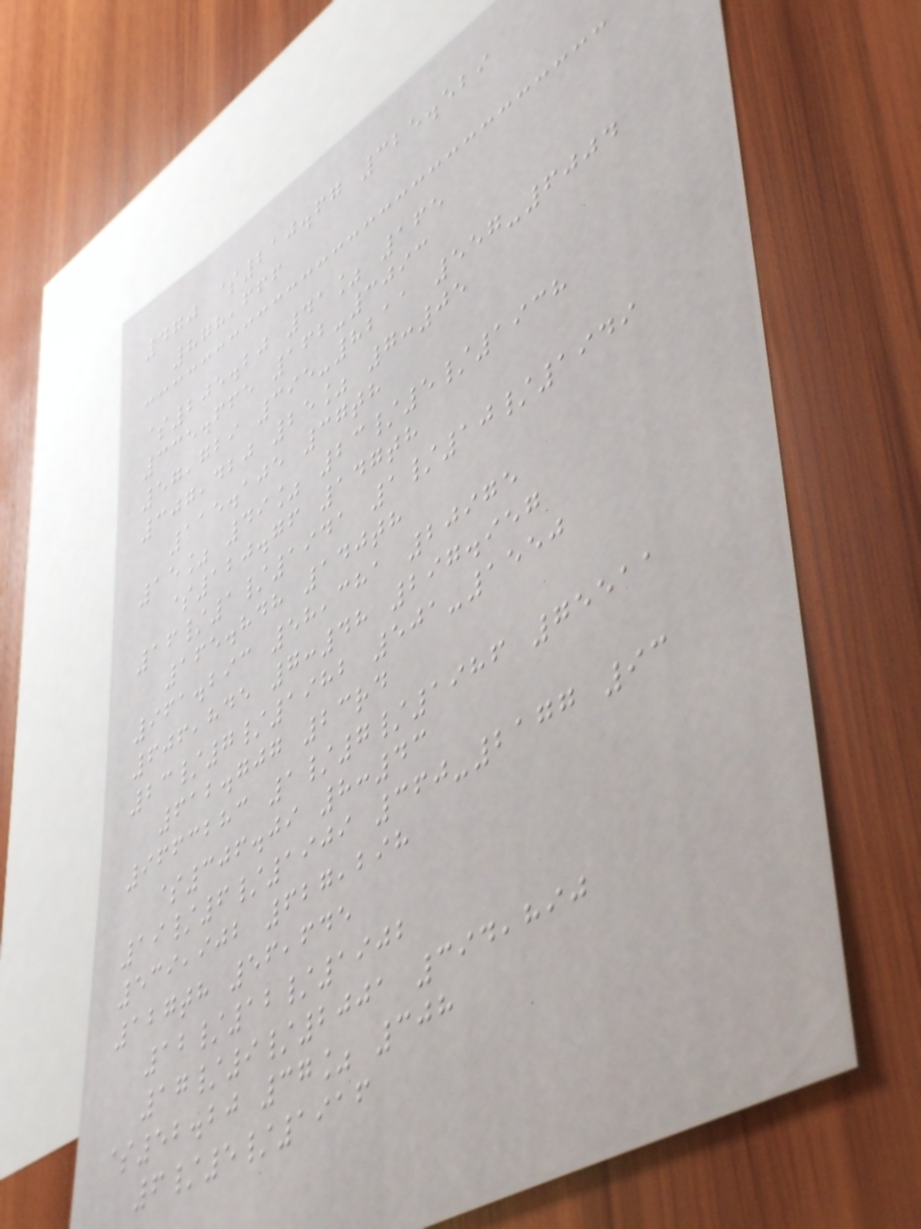470 $210.67 325.529
878,666
$205.20 41% 165
335.665 162-3093
57,729 395-8211 557-6004
307,420 25% 7:05
115.105 37th
15% 49% 23/5/1938
$120.76 147th
16/1/1941 1/10/1949
165.848 140th
961.293 58,381 20975
606,845 7:48 297.957
23/7/1982 501-1550
612.707 23rd
9663283 1/7/1986 75511
$306.09 8:43
19/6/1909 360-2177 93
539,902 627,298
127th 56,645
12/12/1902
17/9/2001 394,890
$52.20 37% 308
6/5/1916
